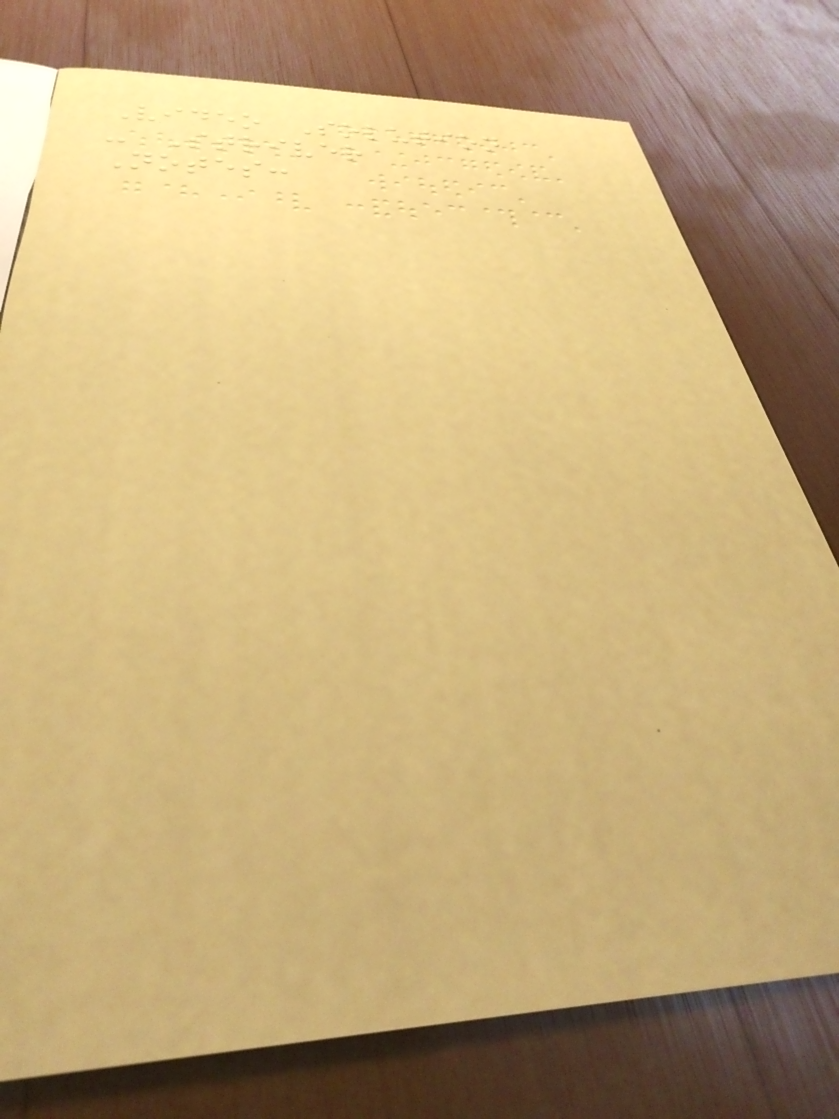Video Solution
- Striver
Notes:
